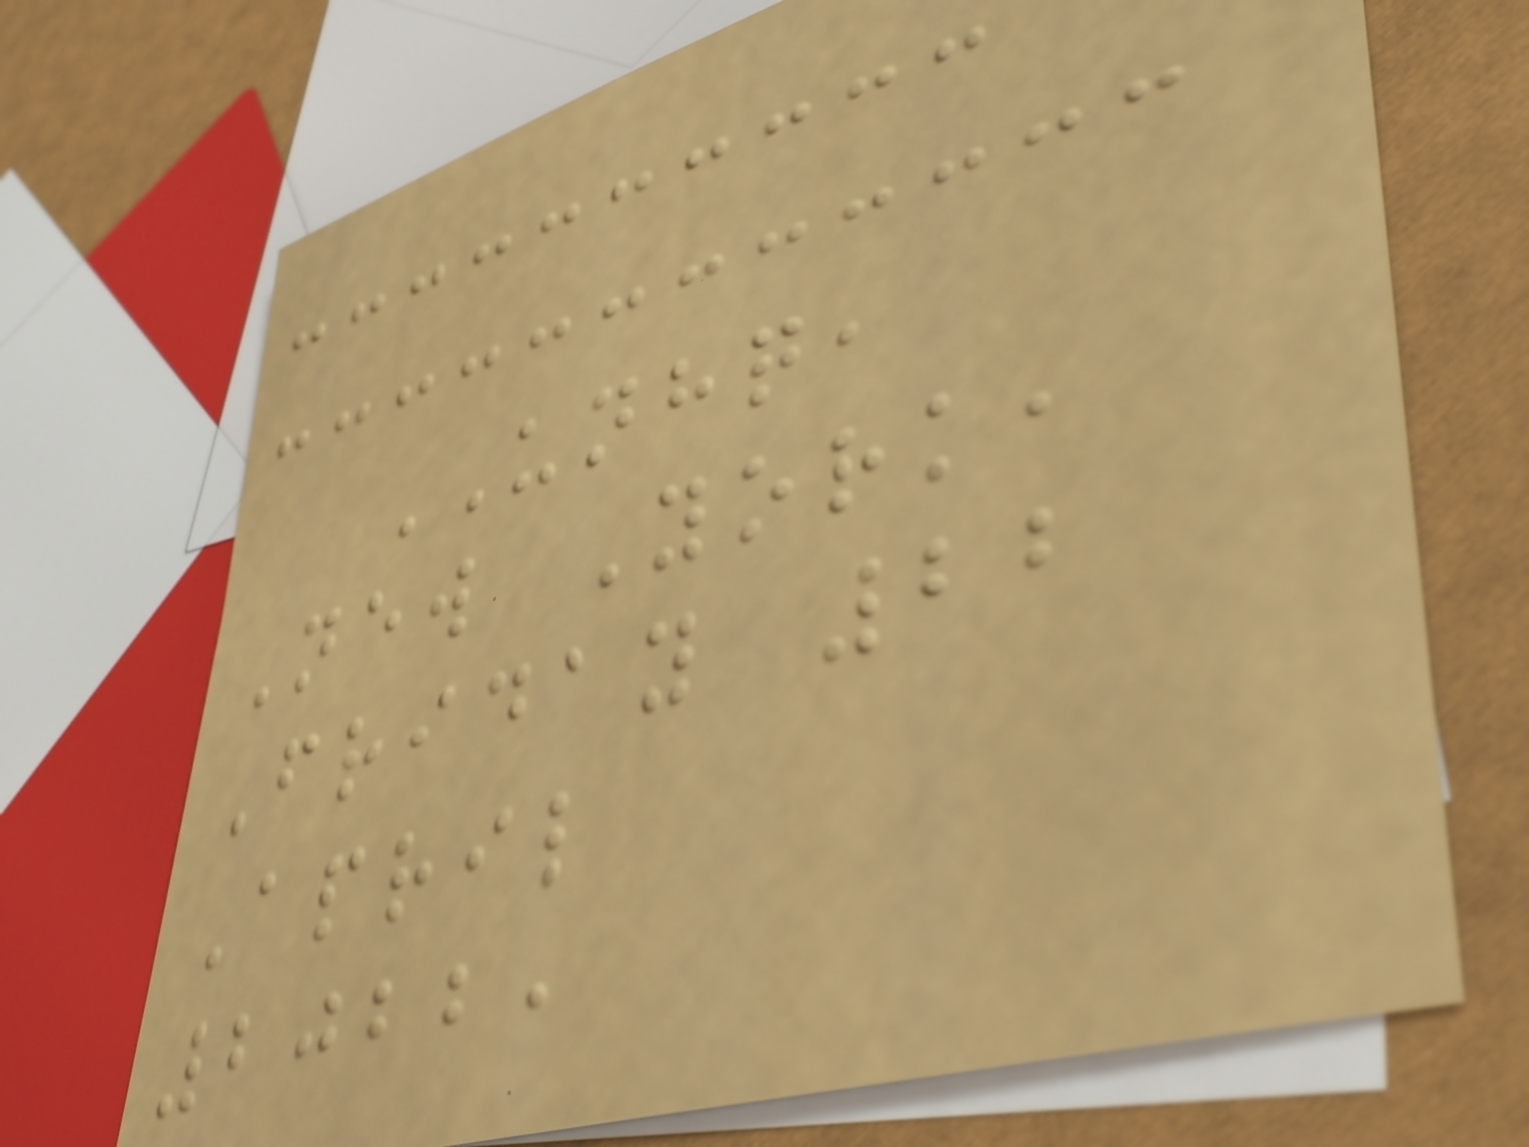UNHQ,
New York,
Friday 22
April
2022,
